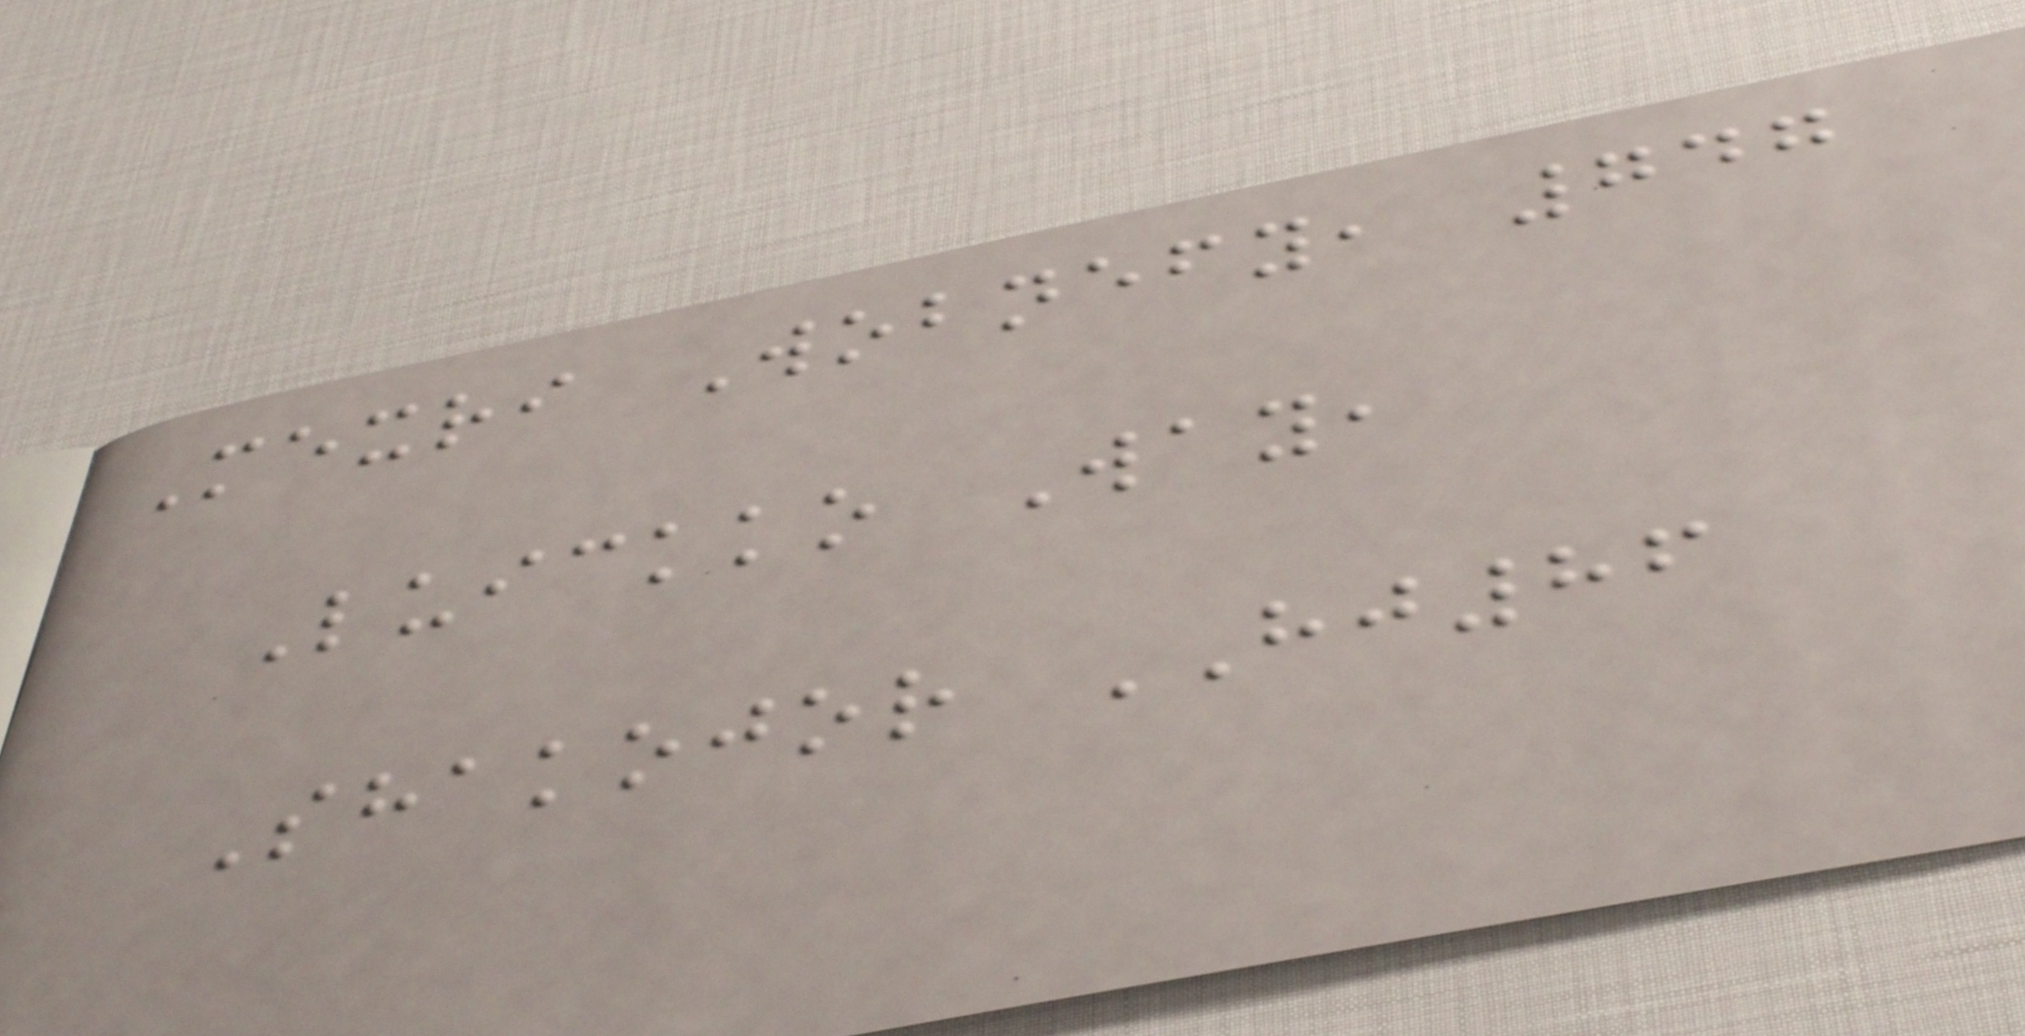Mexri Wobnefy, 747
Luickko Way,
Shakojor HJ86
